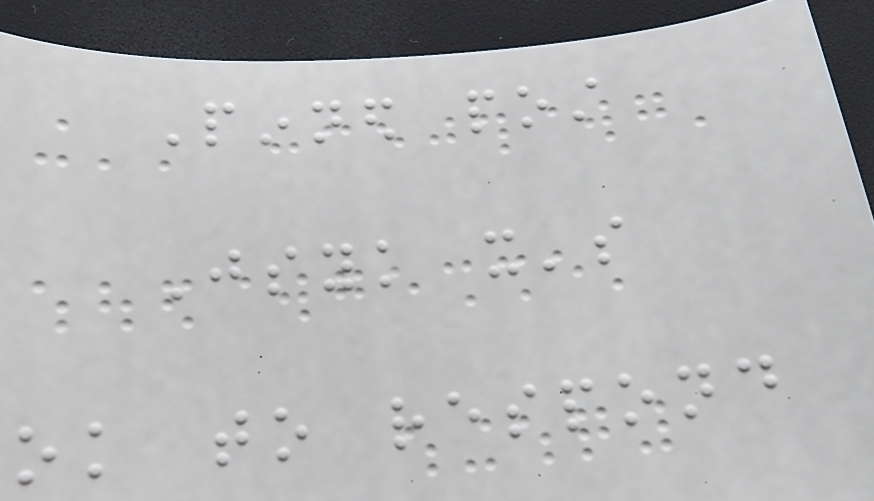Pinned post
Jsyk it's
ok to respond
